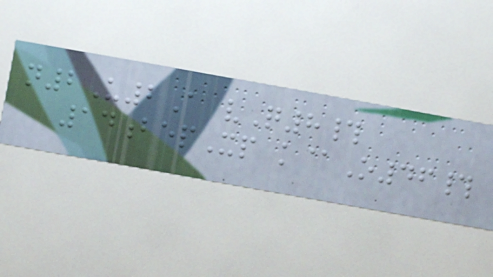n2U2A vQ8#
14bepXp k@O46#
